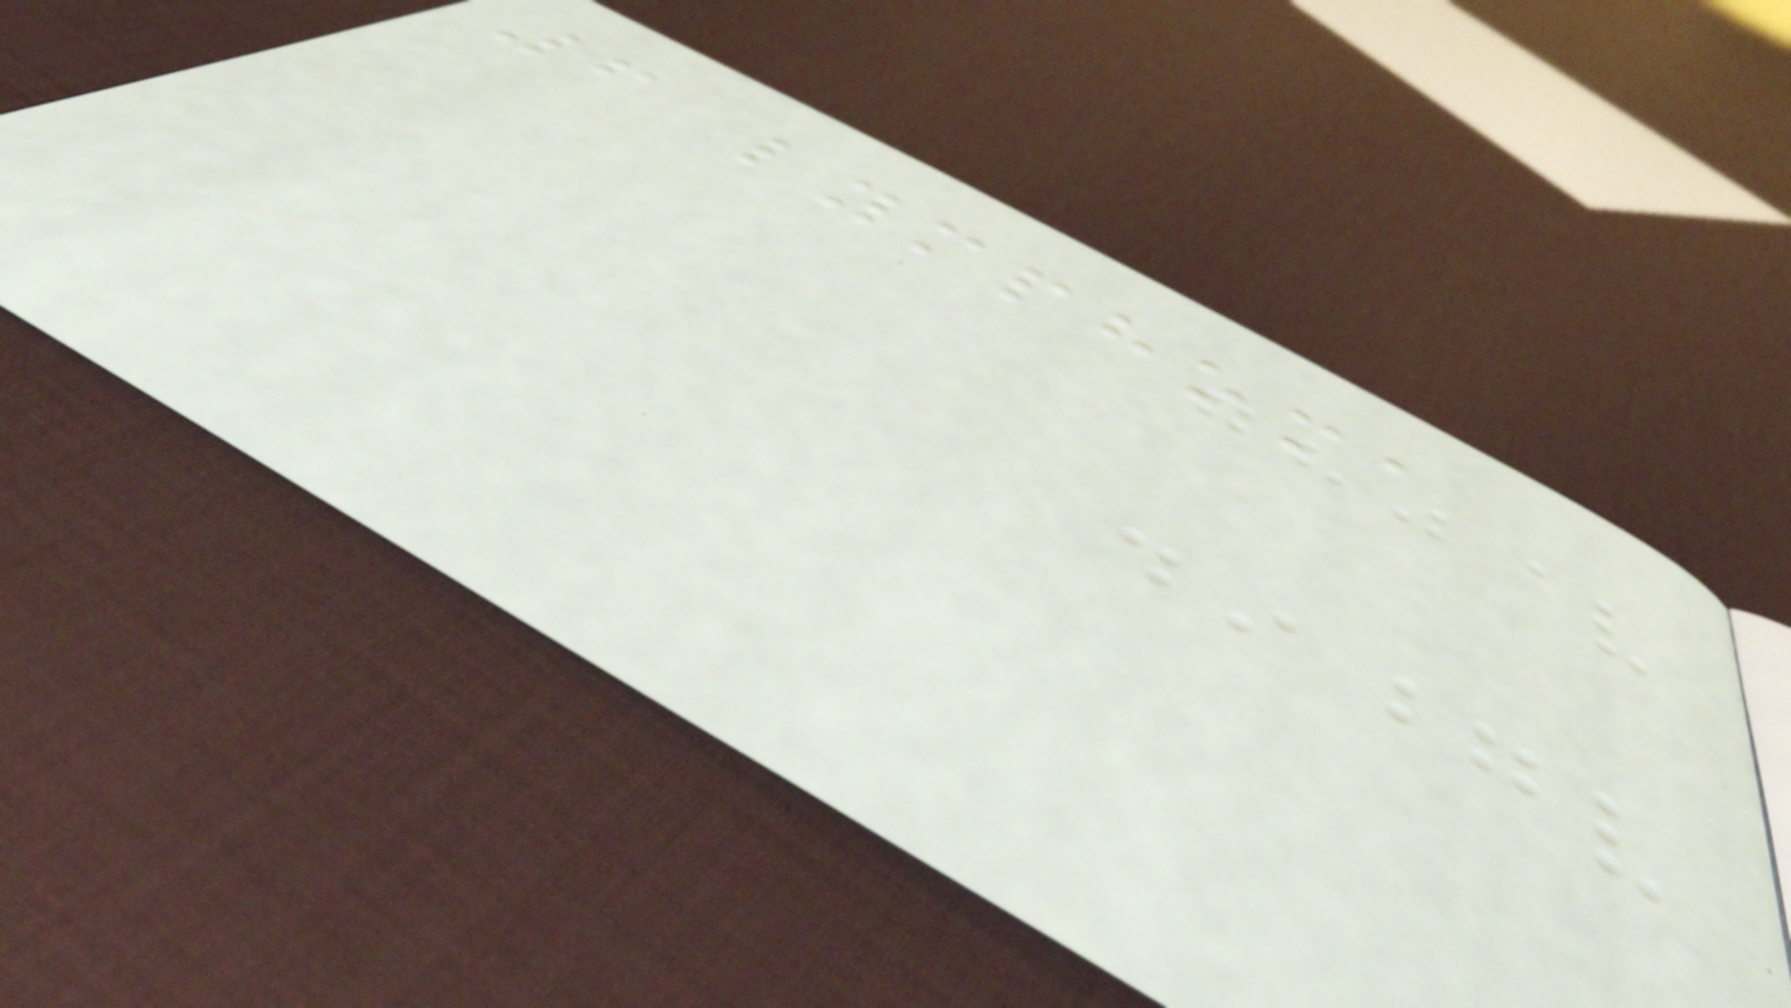6 lymphoma
